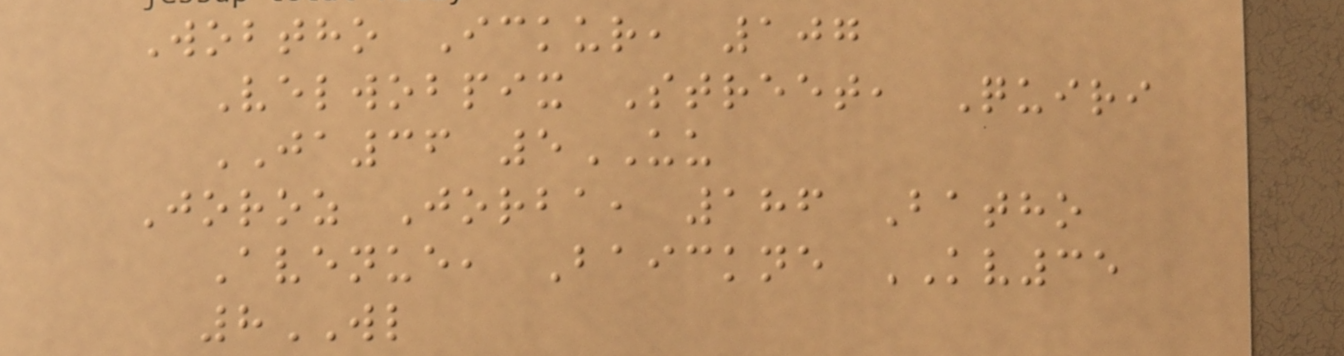Wobtho Ickur, 107
Velwobpix Street, Quiri
JA36 5UU
Joroz Jorba, 186 Batho
Avenue, Baickne KV35
8WL
